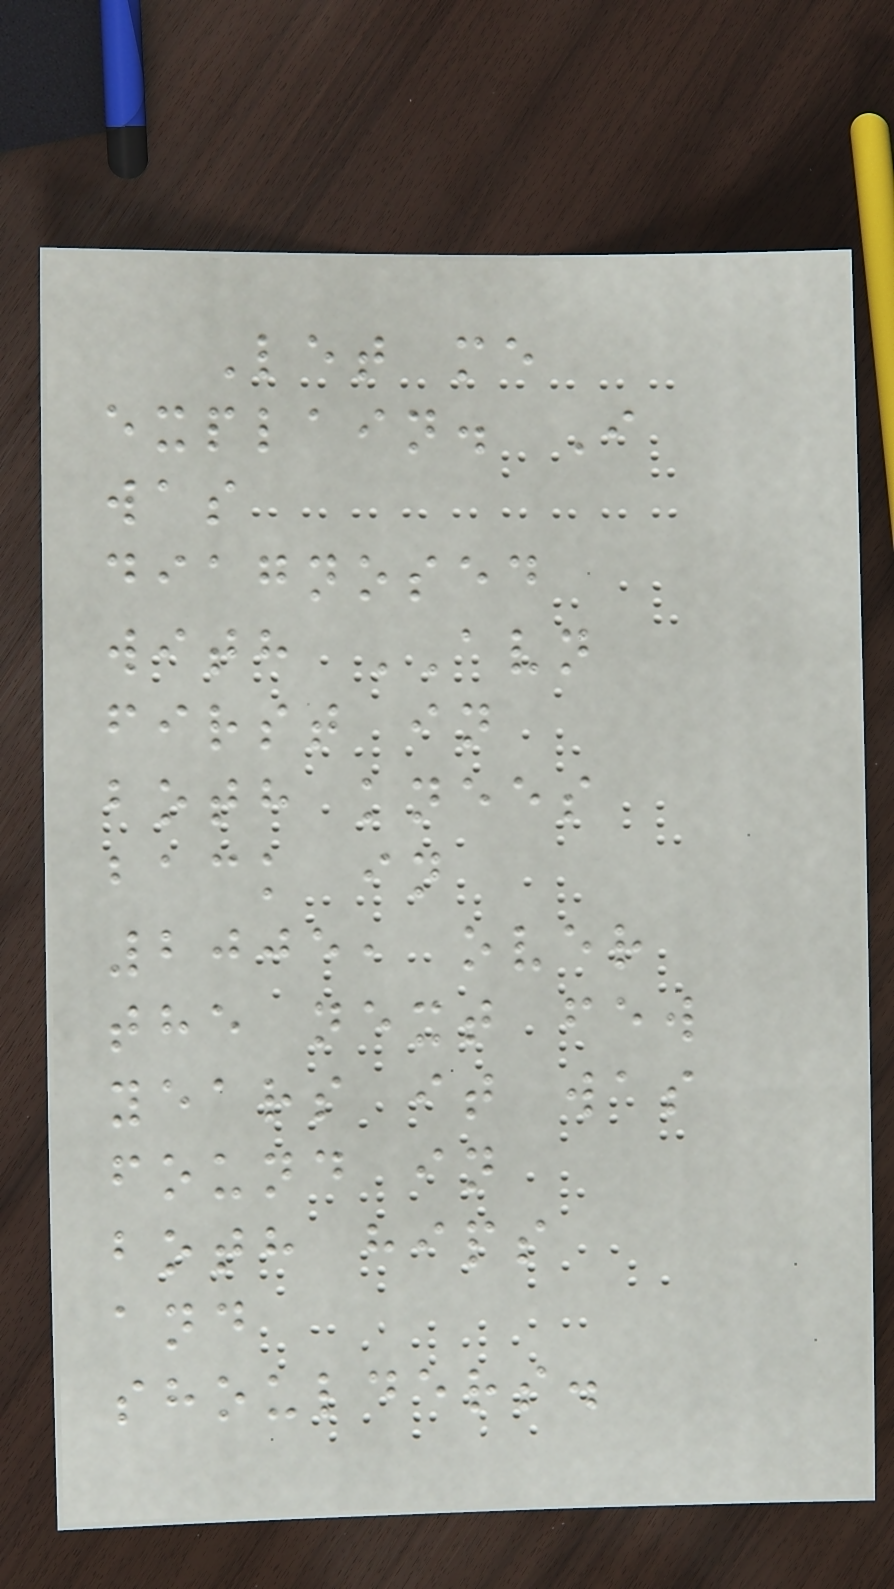Let me
explain. I
was
diagnosed
with AVN
first in
both knees
back in
2005, over
the next few
years it was
found in
both hips
and
shoulders.
